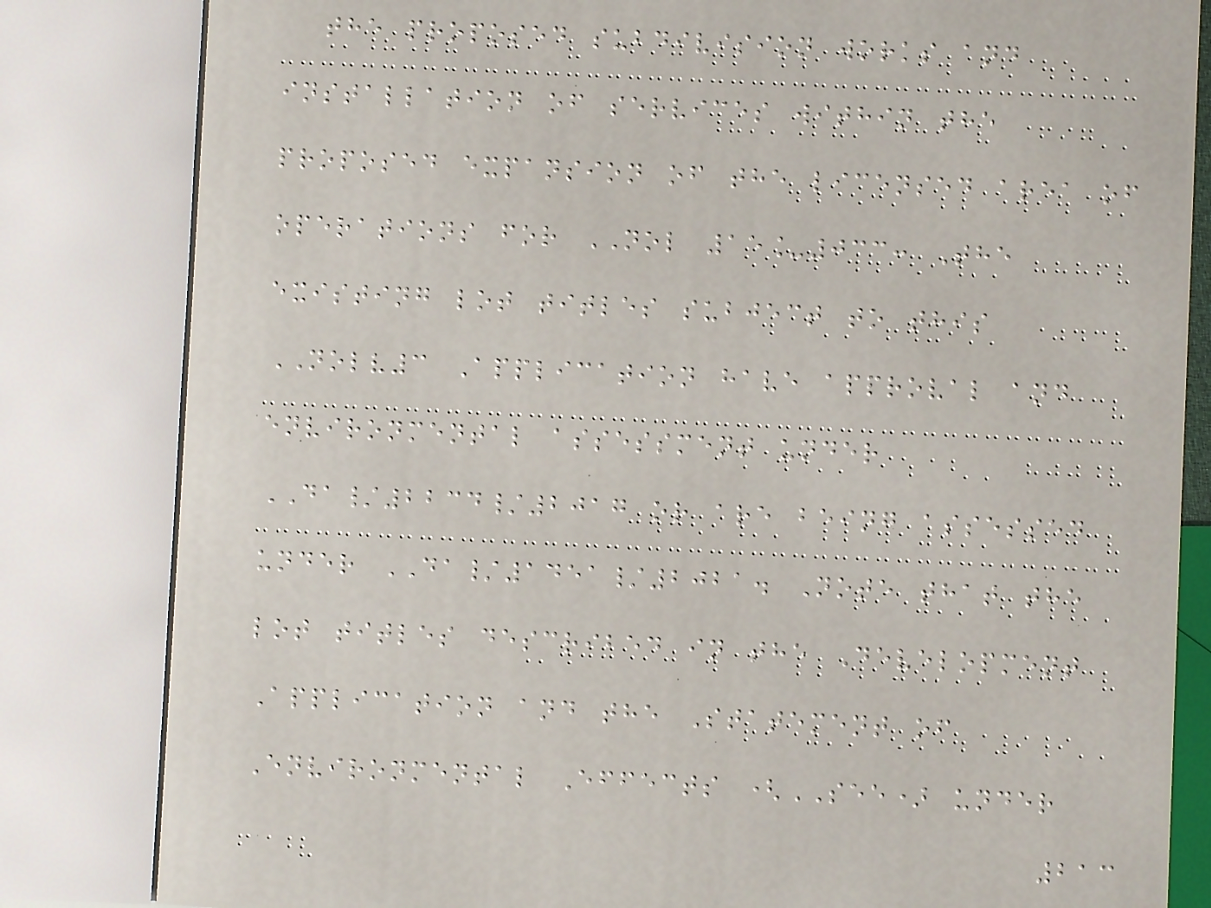the proposed subdivision works and
installation of services within the
proposed expansion of the licensed area of
operations for NOL 15_033: The
existing lot titles subject to this
NOLV3 Application have approval and
environmental assessment under
DA/2234/2017 or are being assessed
under DA/1451/2021. Note that the
lot titles described in the Development
Application and the Statement of
Environmental Effects (SEE) under
213
